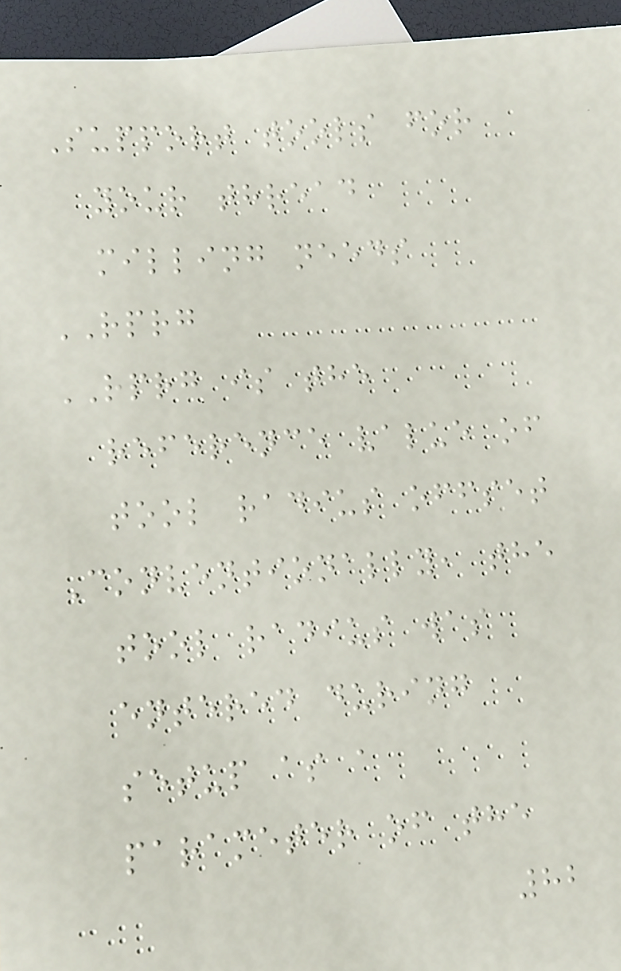Support tools for
your thread
milling needs
RPRG
RPRG is the
reference value of
tool radius offset
Conventionally, the
tool radius was
entered during
setup as a
parameter of the
82
